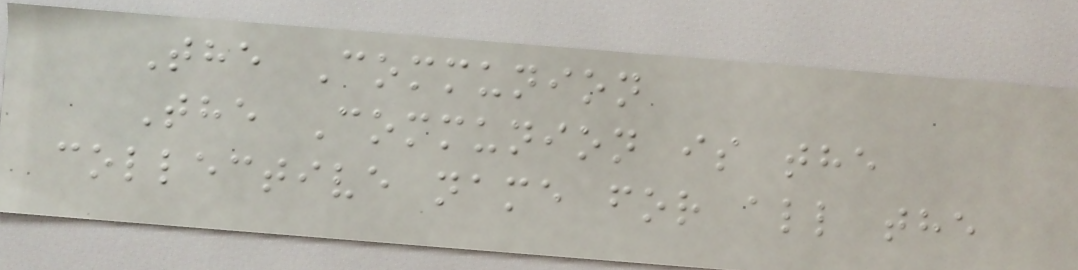The Communion
The Communion is the
collective name for all the
